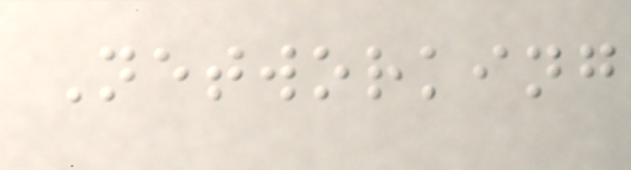Networking
